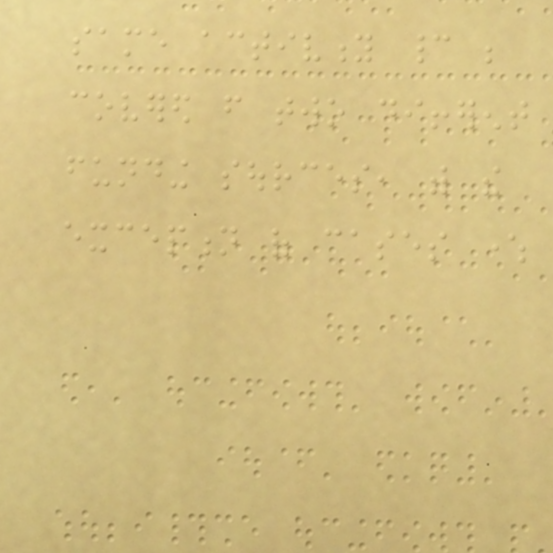same activity cannot be
covered from two different
funding sources, with the
exception of cases where
